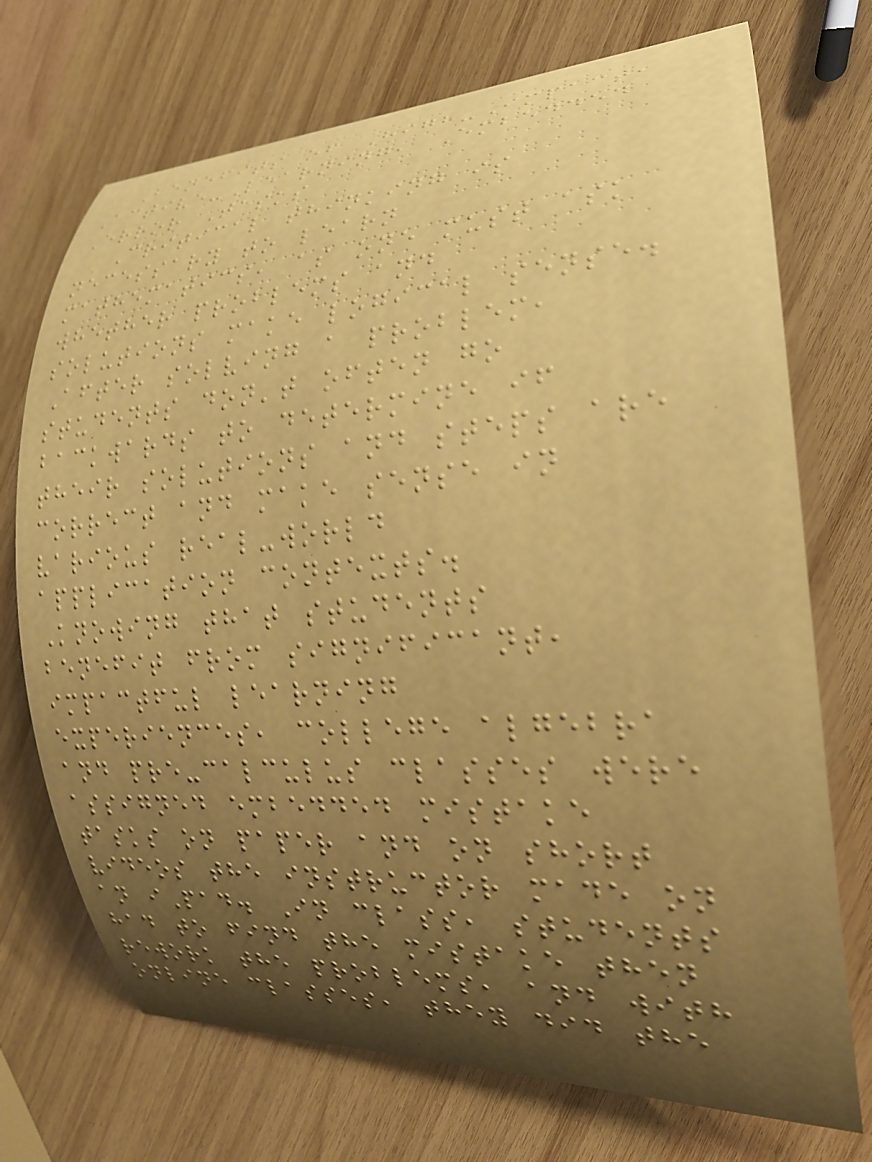Benefits of High-Impact,
Active-Learning, Embedded
Error Tasks
Critical thinking is
necessary to learn
mathematics, as one must ask
whether problems and
solutions make logical sense.
After solving a problem,
students don't often go
backwards to determine if
their solutions and steps are
correct and make sense in
various real-world
application contexts.
Knowing that students
benefit from significant,
impactful learning
experiences, college algebra
and pre-calculus classes were
assigned embedded mistake
tasks on paper and on short
videos the instructor made on
an iPad. In class, students
had to find the mistake then
rework the problems, and with
online classes, they did the
